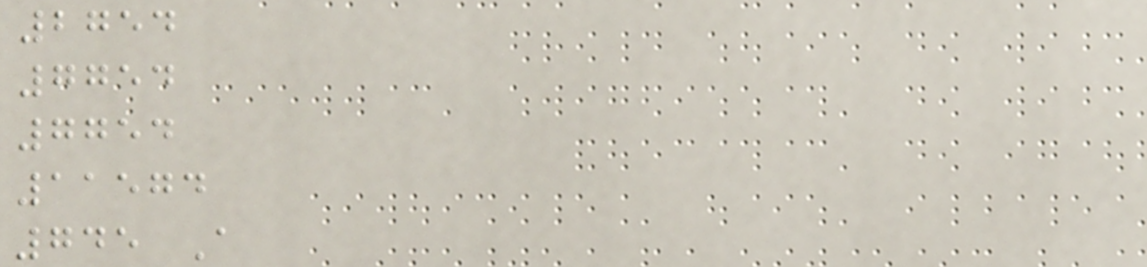2754
7754
7754
11574
745 A
